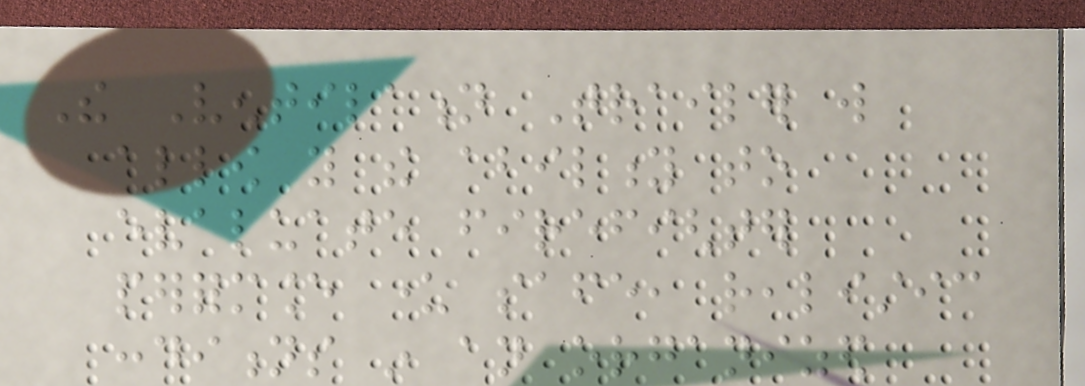The Ventilation Trailer will
allow you the ability to
evaluate firefighter
performance under safe, realistic
conditions in an organized
